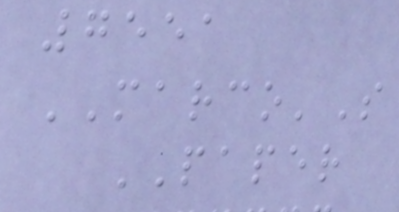7551
MARCO'S
PAPER
